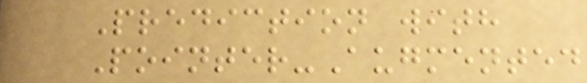Prediction with
Pointer-Augmented
